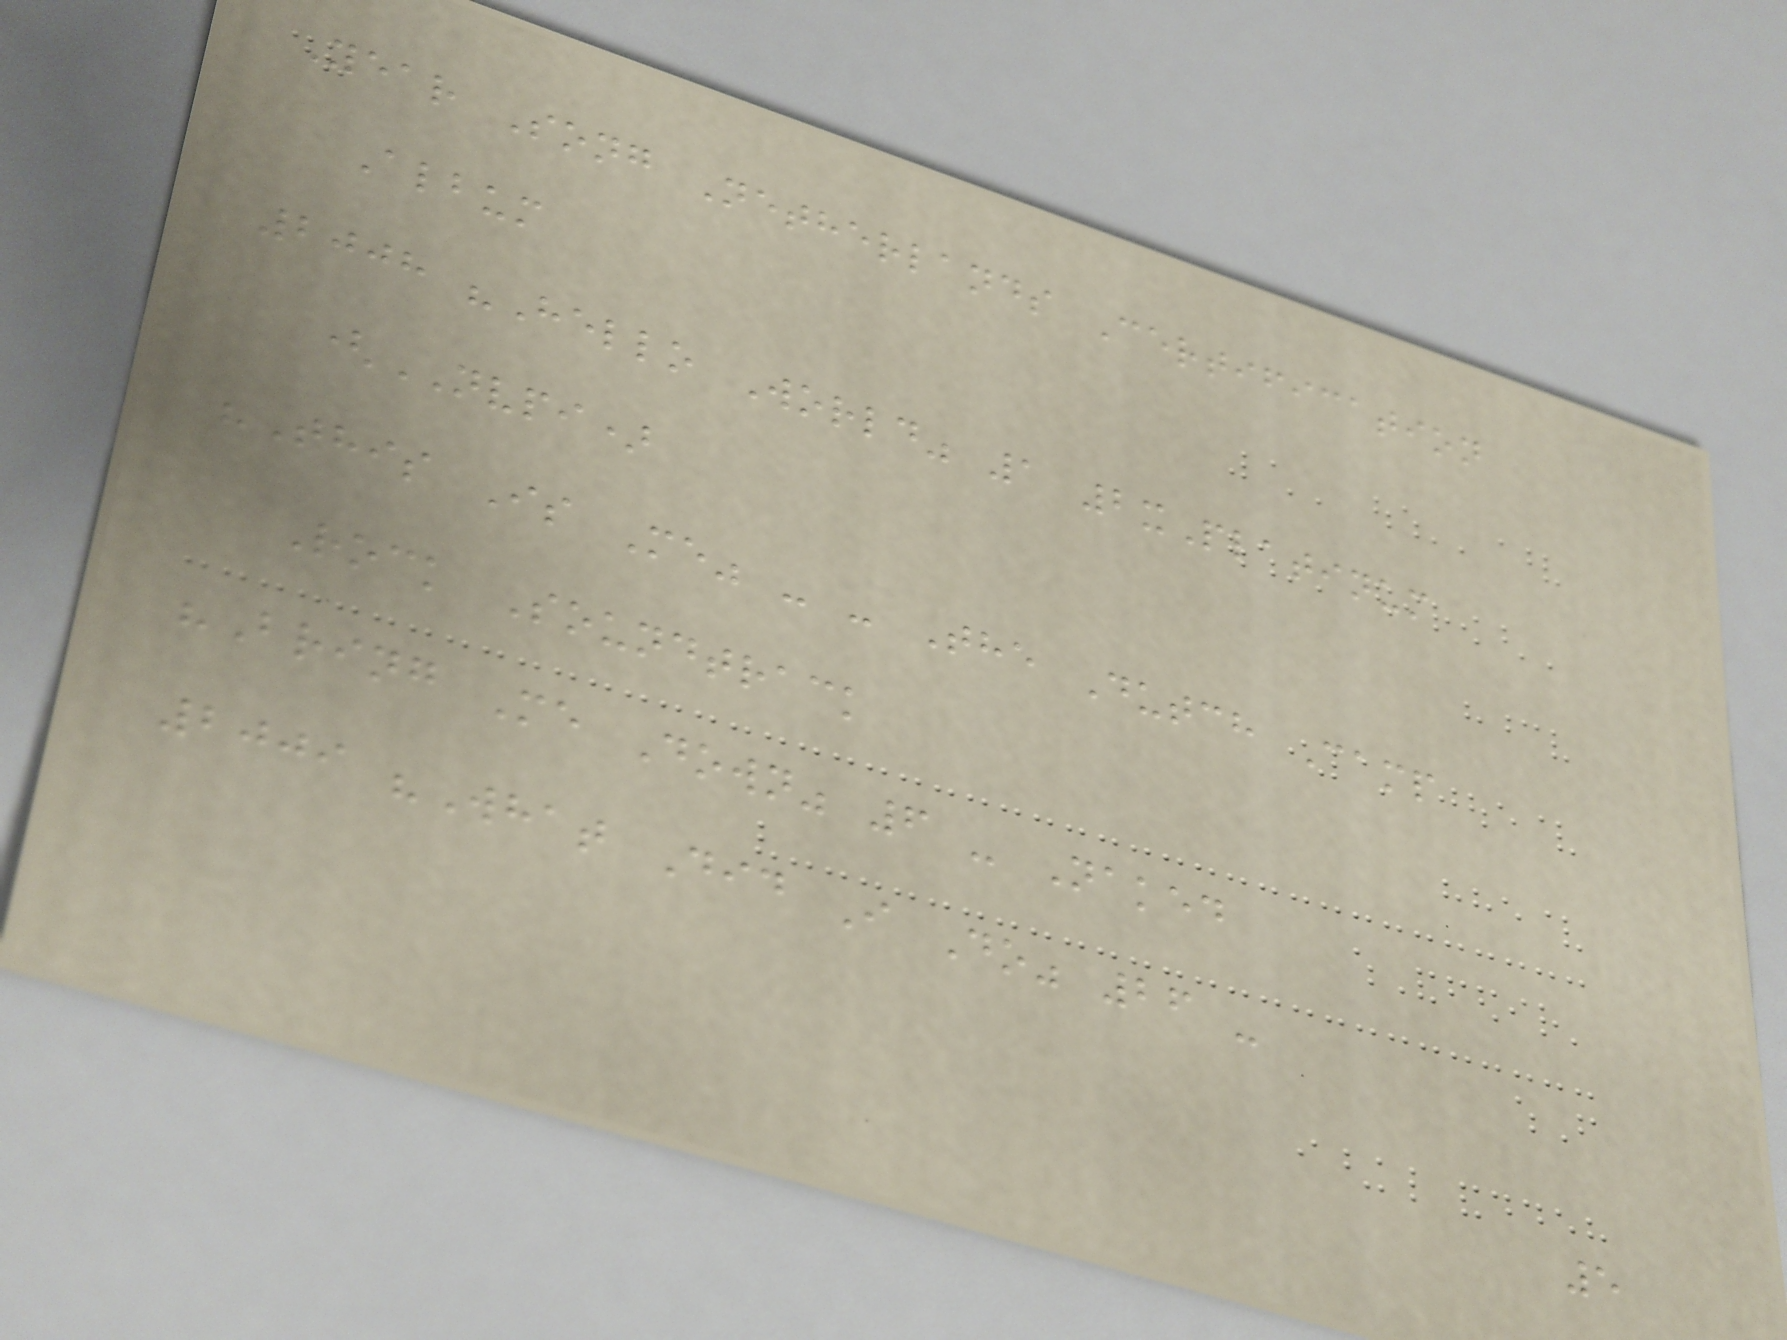Year Song Netherlands Certification
Album
2008 "Hello World" 1 2xPlatinum
(NVPI)
"This Is Me" - - The Dutch Camp
Rock Soundtrack
"Bring Me Down" 6 - Naked
2009 "What Did I Do" 26 -
5
